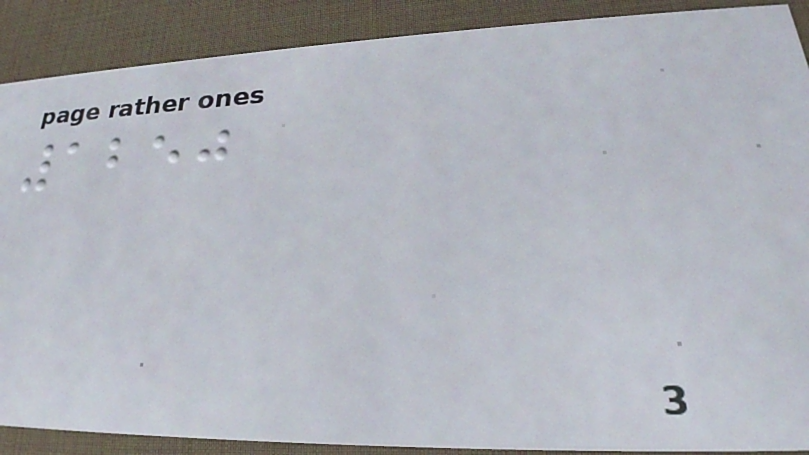1250
